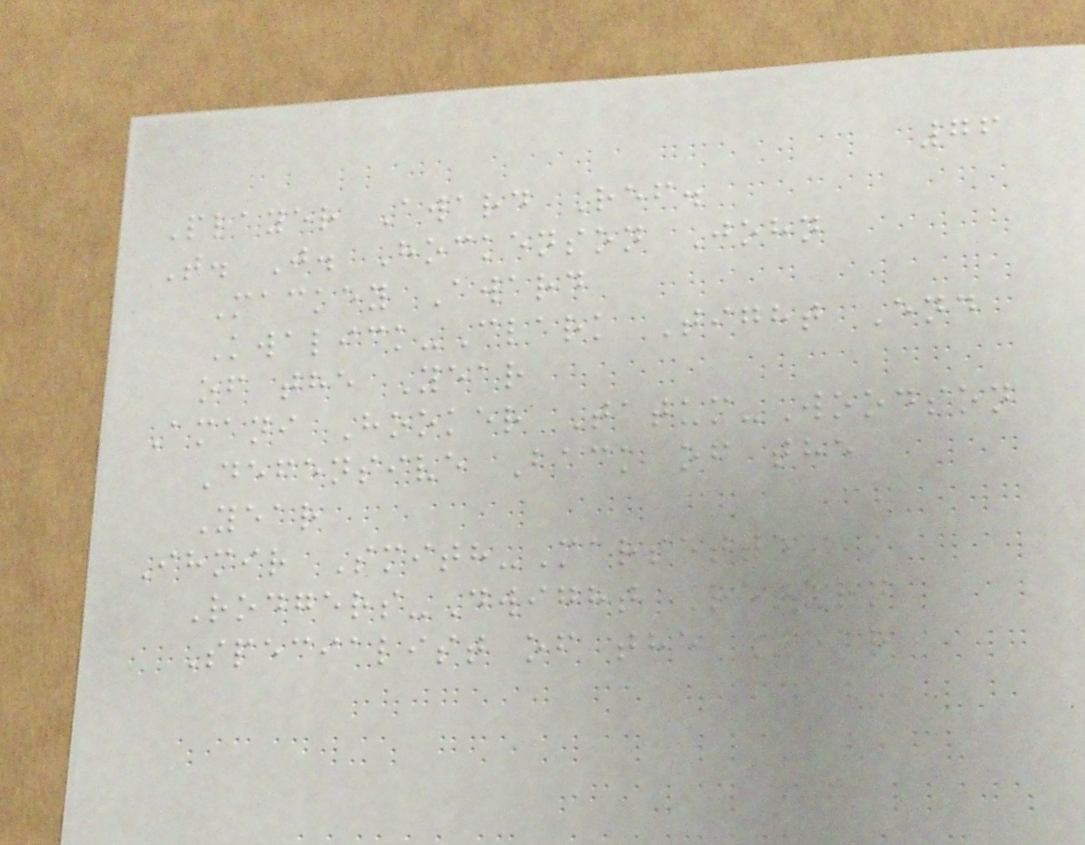76
Player Award Ref.
T. J. Hockenson John
Mackey Award
Kwalick-Clark Tight End
of the Year
Amani Hooker Tatum-Woodson
Defensive Back of the
Year
Ihmir Smith-Marsette
Rodgers-Dwight Return
Specialist of the Year
